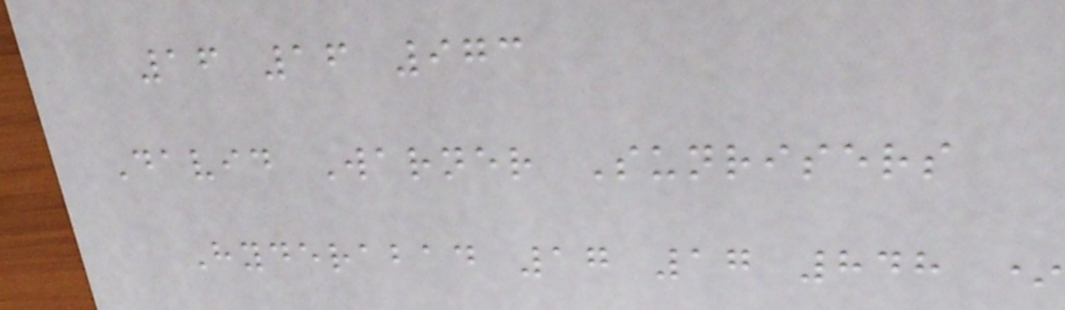16 16 973
David Warner Sunrisers
Hyderabad 17 17 848 *
